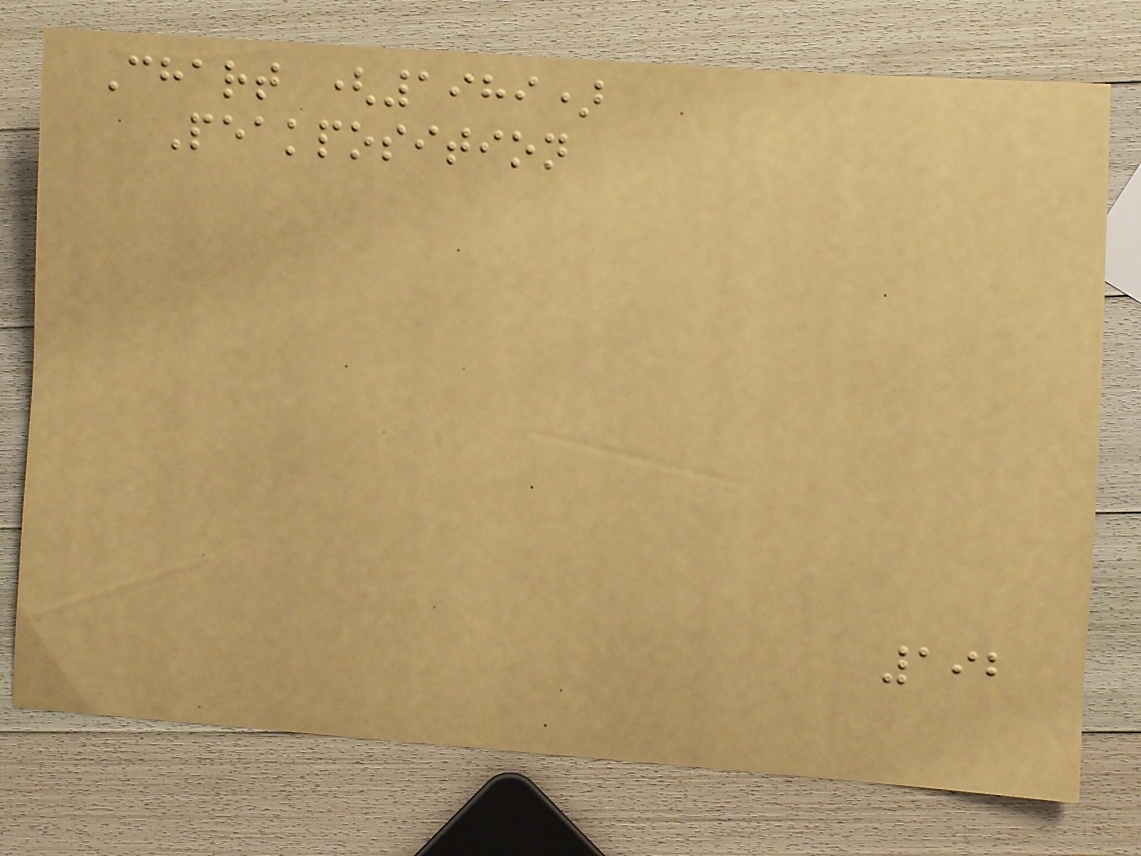Chart (1989)
Peakposition
192
